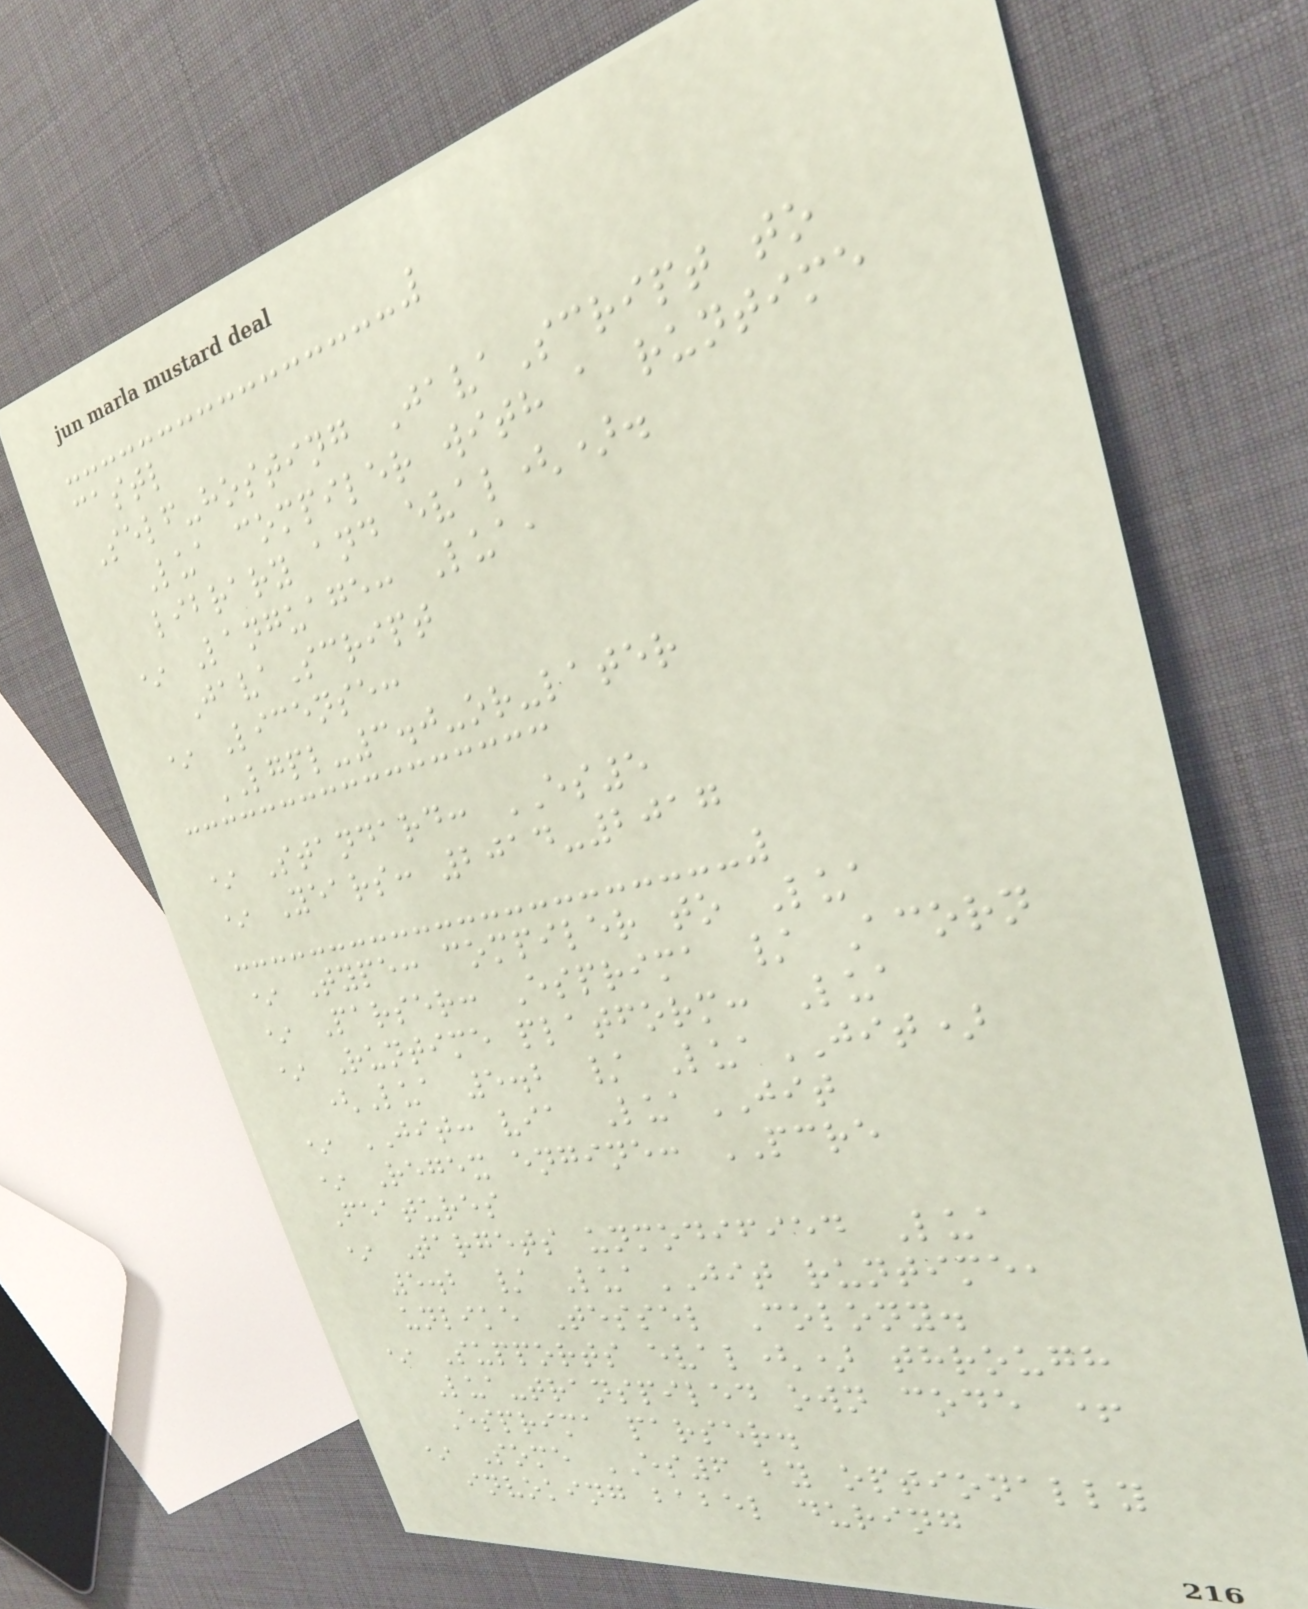castl
Self-hosting JavaScript to
Lua compiler with a runtime
library and eval().
* Language: Lua,
JavaScript
* License:
LGPL-3.0-or-later
* Standard: ES5
* Years: 2014-2017
* Type: compiler to Lua
* Parser: Esprima / Acorn
* Runtime platform: Lua
(Lua 5.2 / LuaJIT)
* JIT: via LuaJIT
* Regex engine: PCRE
Features
* Targets unmodified Lua
5.2 / LuaJIT runtime,
unlike Tessel Colony.
* Supports eval() through
Lua-transpiled own code +
Esprima parser.
* Some ES6 by optionally
invoking babel during
